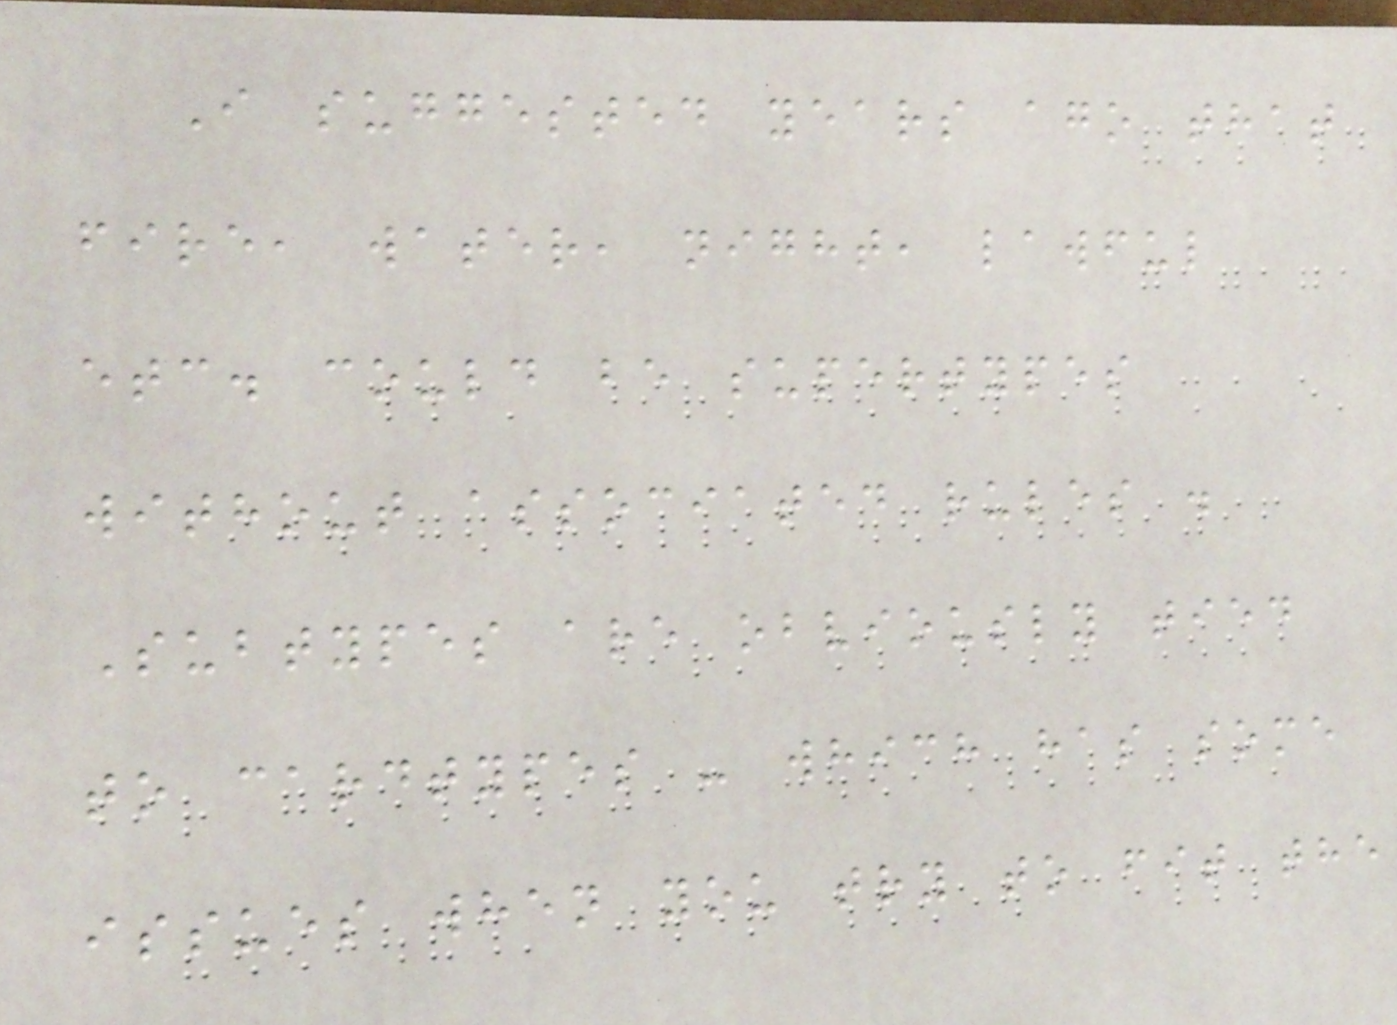I suggested years ago that
fire, water, night, lawful
etc. could be supertypes
without associated rules .
Subtypes are obviously tied
to cardtypes - which has some
issues when you try to fit the
